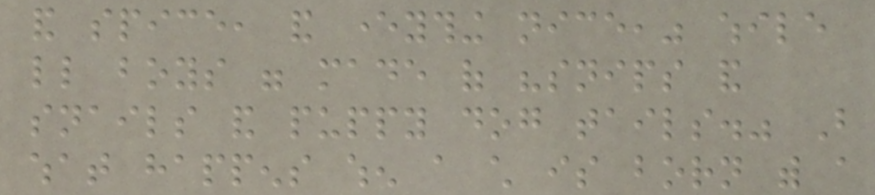and spice, and everything nice," while
little boys were made of "snips and
snails and puppy dog tails." But
what happens when a child is born with a
